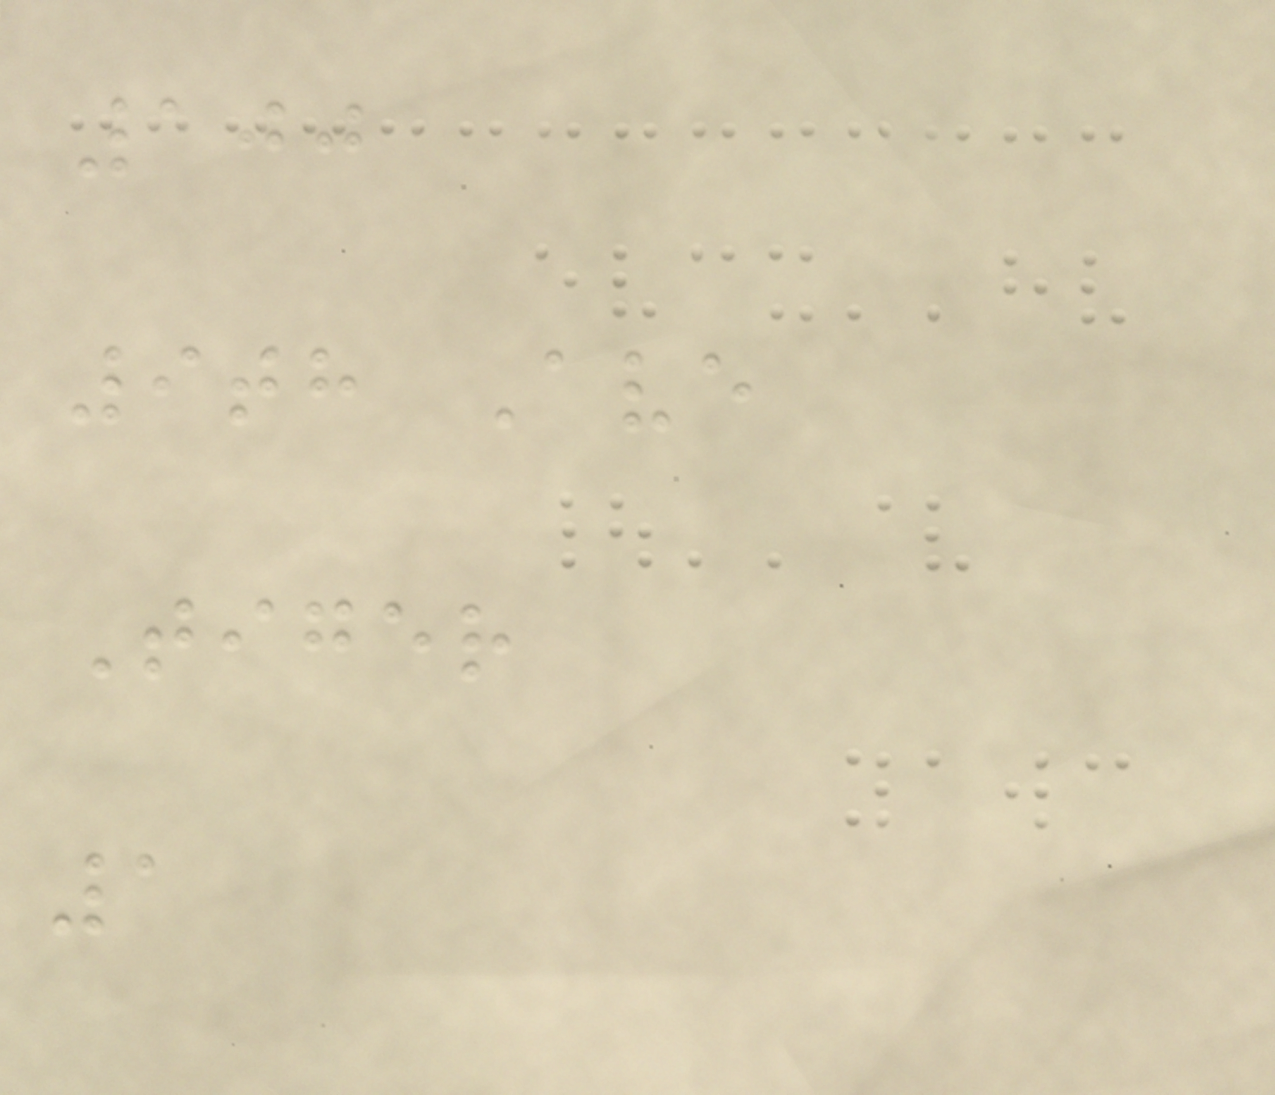100
9th Ave
Tiger
1
